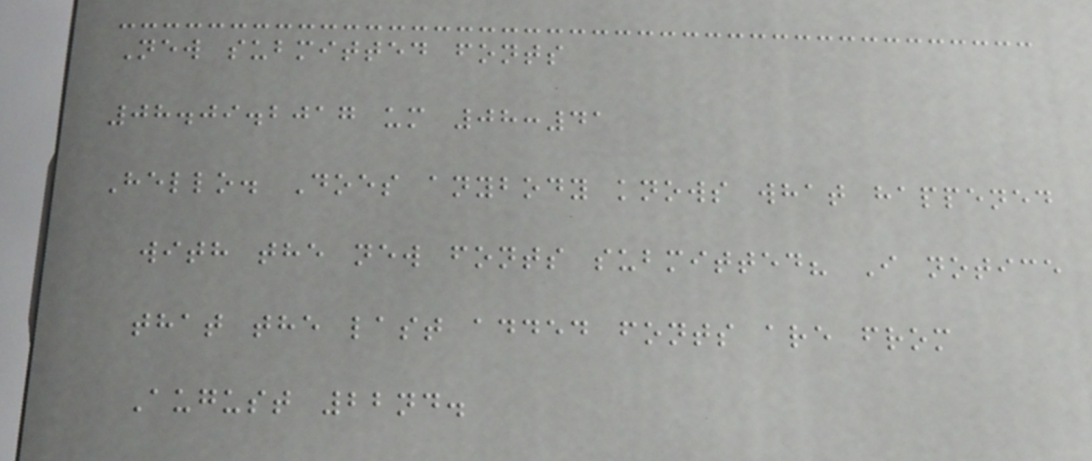New submitted fonts
08.09.2017 um 08:41
Hello. Does anybody knows what happened
with the new fonts submitted? I notice
that the last added fonts are from
August 22nd.
